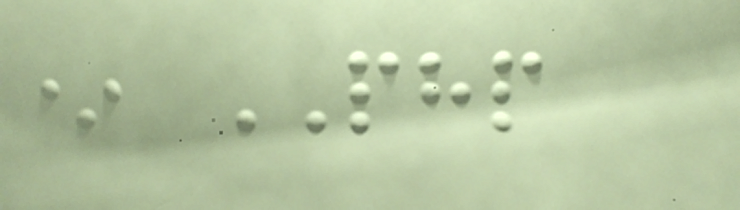* PHP
